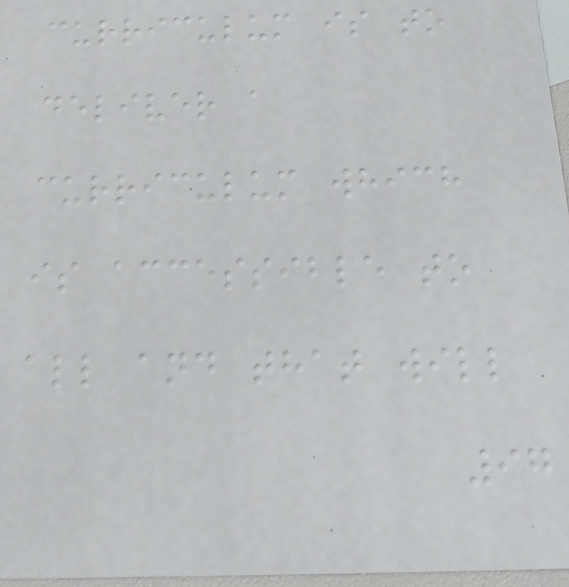curriculum is to
deliver a
curriculum which
is accessible to
all and that will
97
